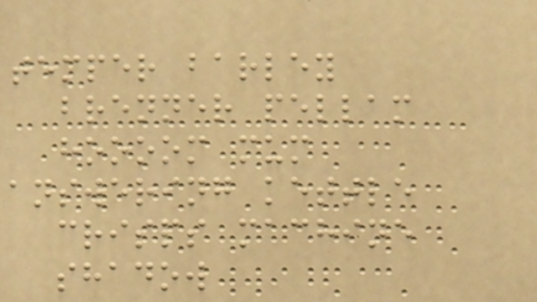temper barley
brenner pellam
hoooom mum
answering kettle
crisps machine
shadow
